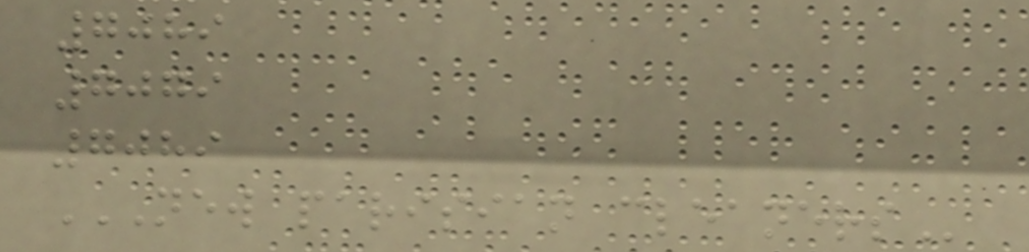7089
7079
7089
NEW PARISIAN CLEANERS
